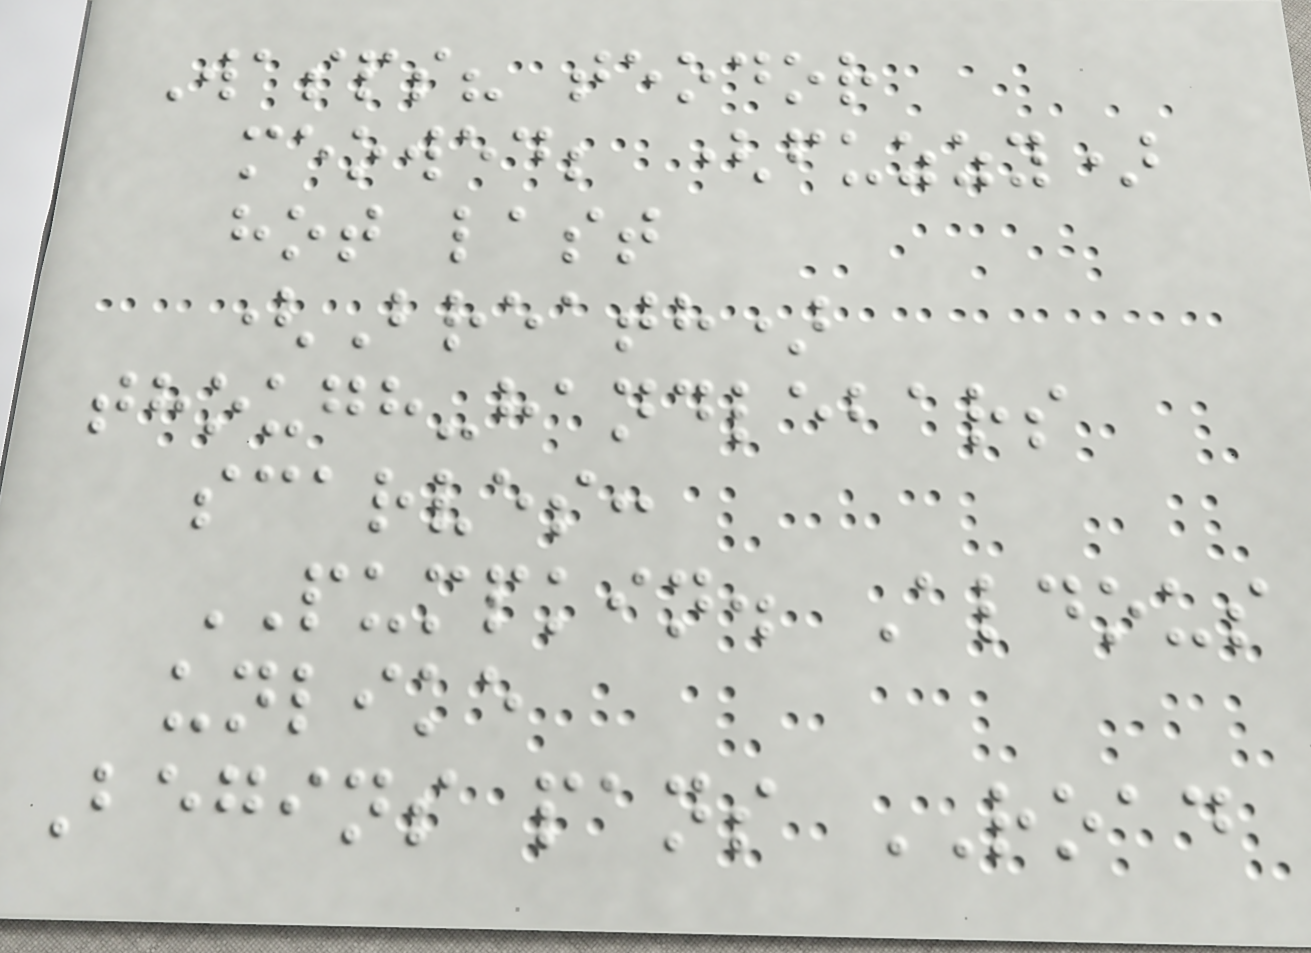Wasps? teodor
meowed; (fuzzy)
hot last
(Breath)
though-handlebars
scarves:
PUMPKIN. Aldous
unlike
Begins pans ROAD
